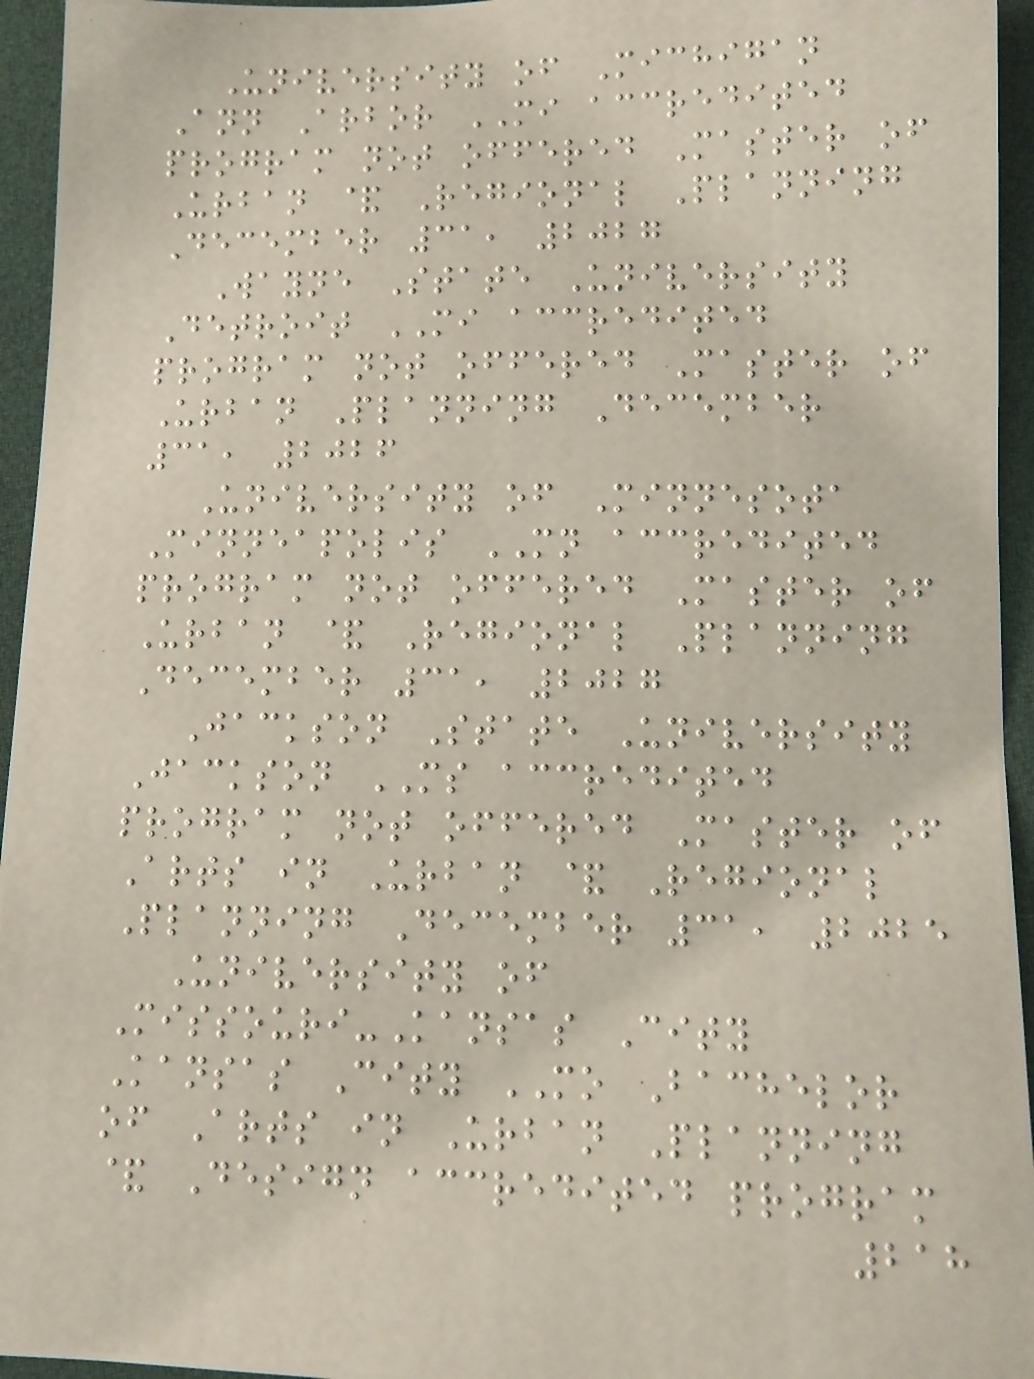University of Michigan
Ann Arbor MI accredited
program not offered Master of
Urban & Regional Planning
December 31, 2027
Wayne State University
Detroit MI accredited
program not offered Master of
Urban Planning December
31, 2026
University of Minnesota
Minneapolis MN accredited
program not offered Master of
Urban & Regional Planning
December 31, 2027
Jackson State University
Jackson MS accredited
program not offered Master of
Arts in Urban & Regional
Planning December 31, 2025
University of
Missouri-Kansas City
Kansas City MO Bachelor
of Arts in Urban Planning
& Design accredited program
218
